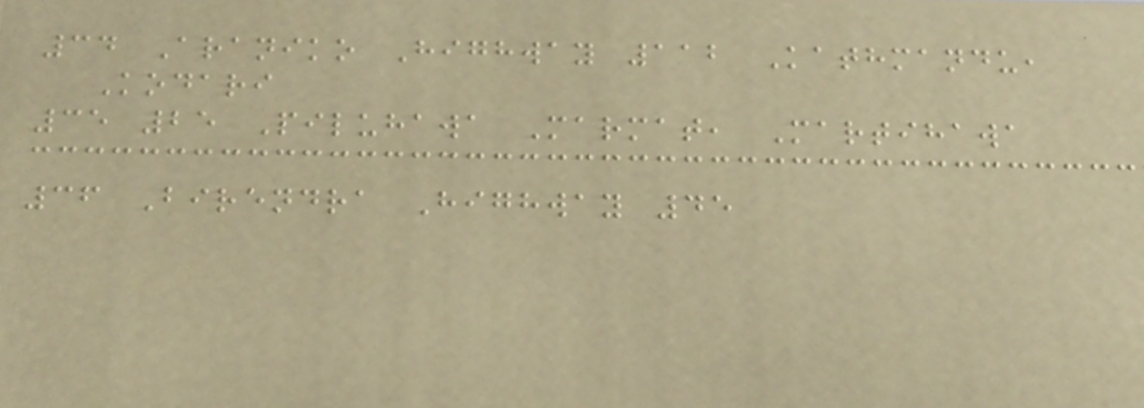34 Araniko Highway 112 Kathmandu,
Kodari
35 25 Piluhawa Marmat, Martihawa
36 Birendra Highway 45
